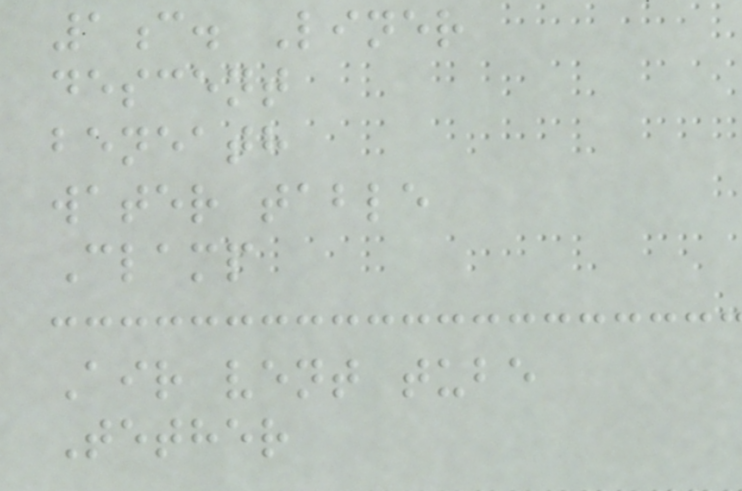1c. Liner
descent
beneath
water table
Clamp
Air vent tube
Tether
